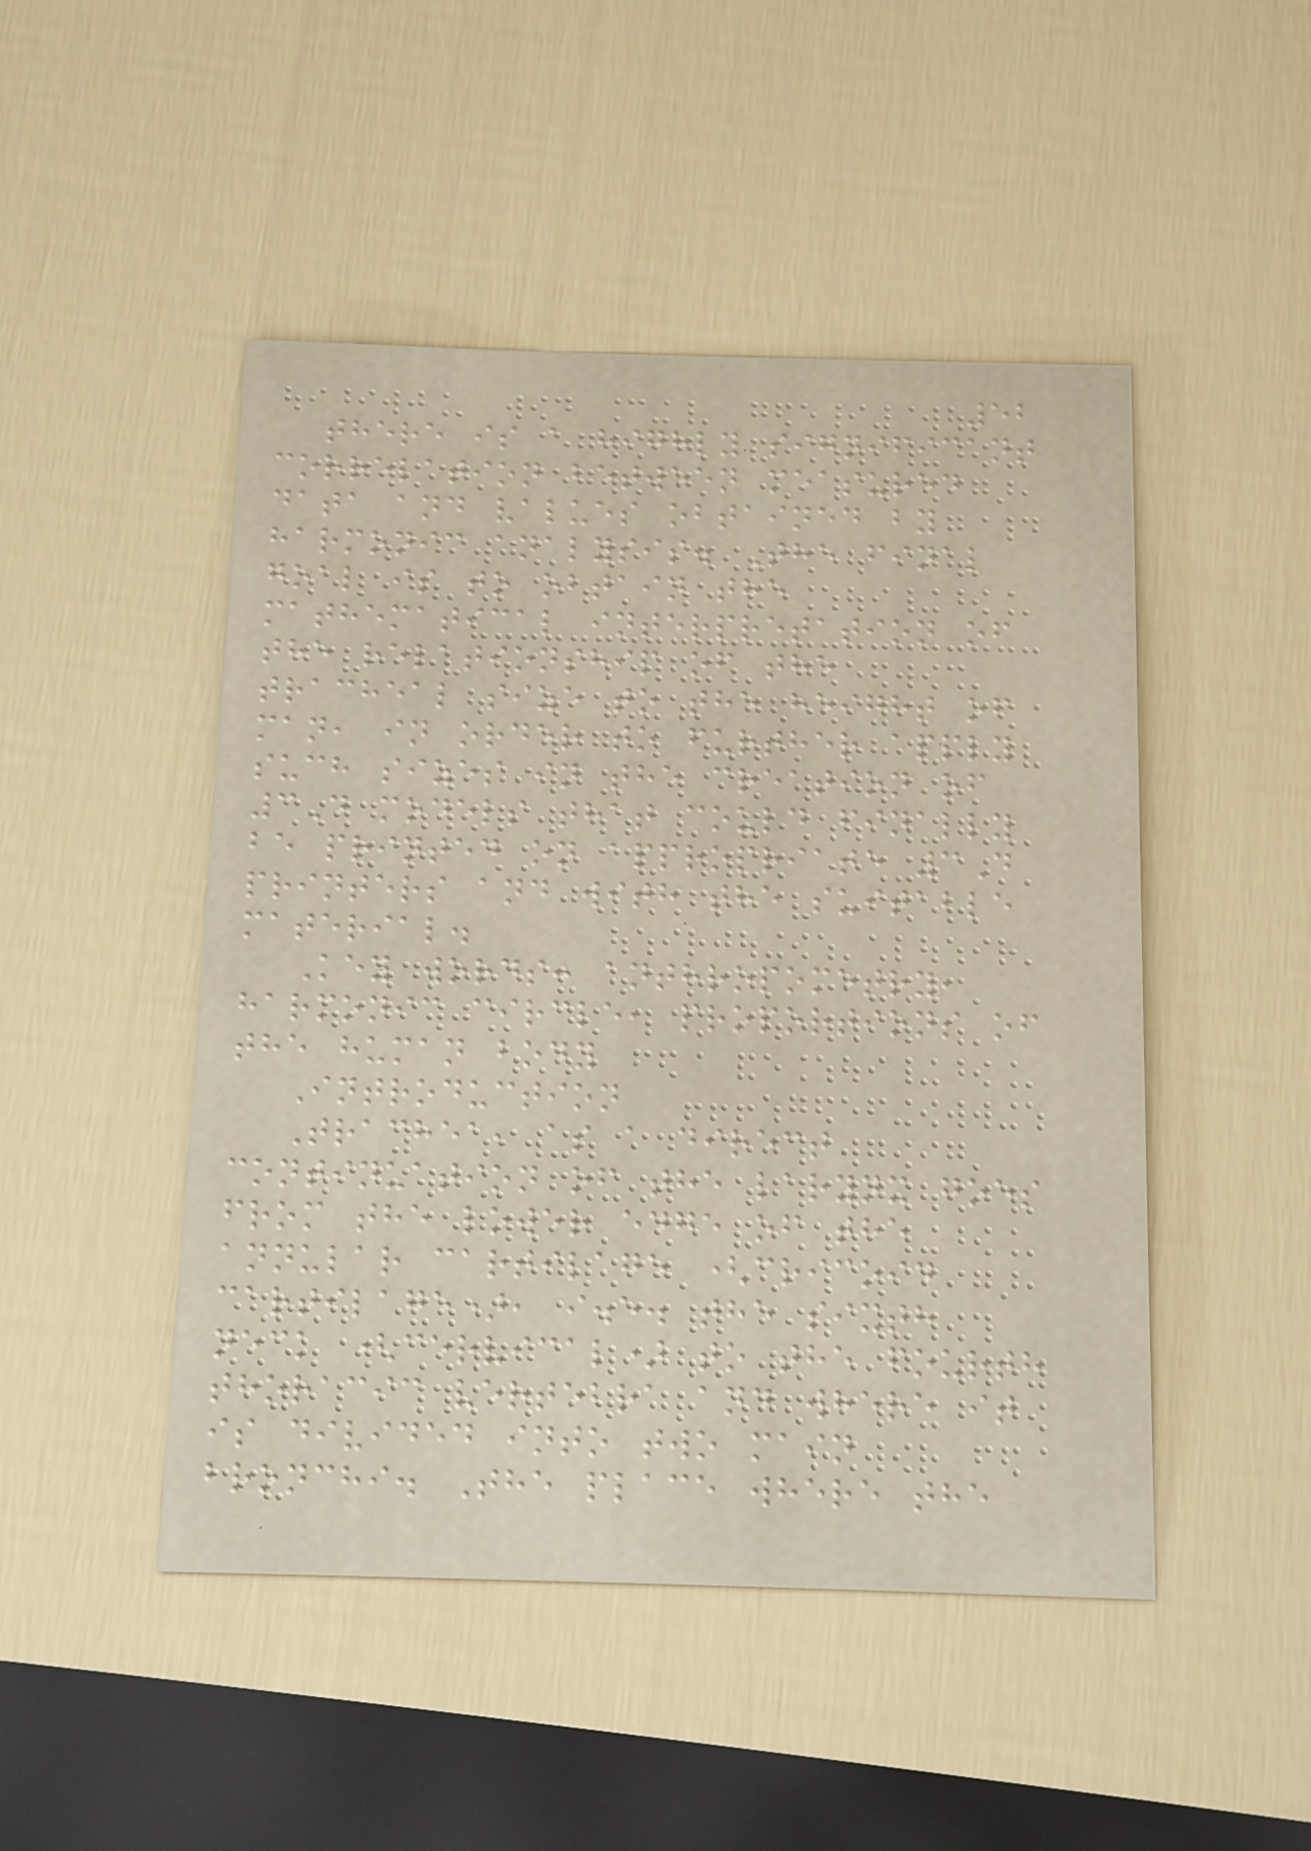52
there is a highly significant
correlation between measured
data and values obtained by
harmonic analysis. The final
goal is to obtain the
mathematical interpretation of
the relationship of the
tracheal size to the height of
man, in order to further apply
such sizes in the creation of
3D models that could finally
be printed on appropriate 3D
printers and with the suitable
material.
Key words: anthropometry,
harmonic circle, proportions of
the human body
Introduction
Trachea, as a direct
continuation of the larynx goes
from the lower edge of the
annular cartilage (cricoid
cartilage), i.e. the sixth
neck (cervical) to the fourth
thoracic vertebra and where it
is divided into two main
bronchi. The place where the
